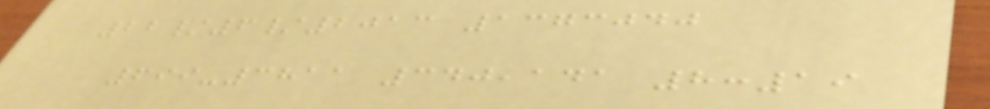22/6/2013 1373040
699-3811 340,141 8:19
